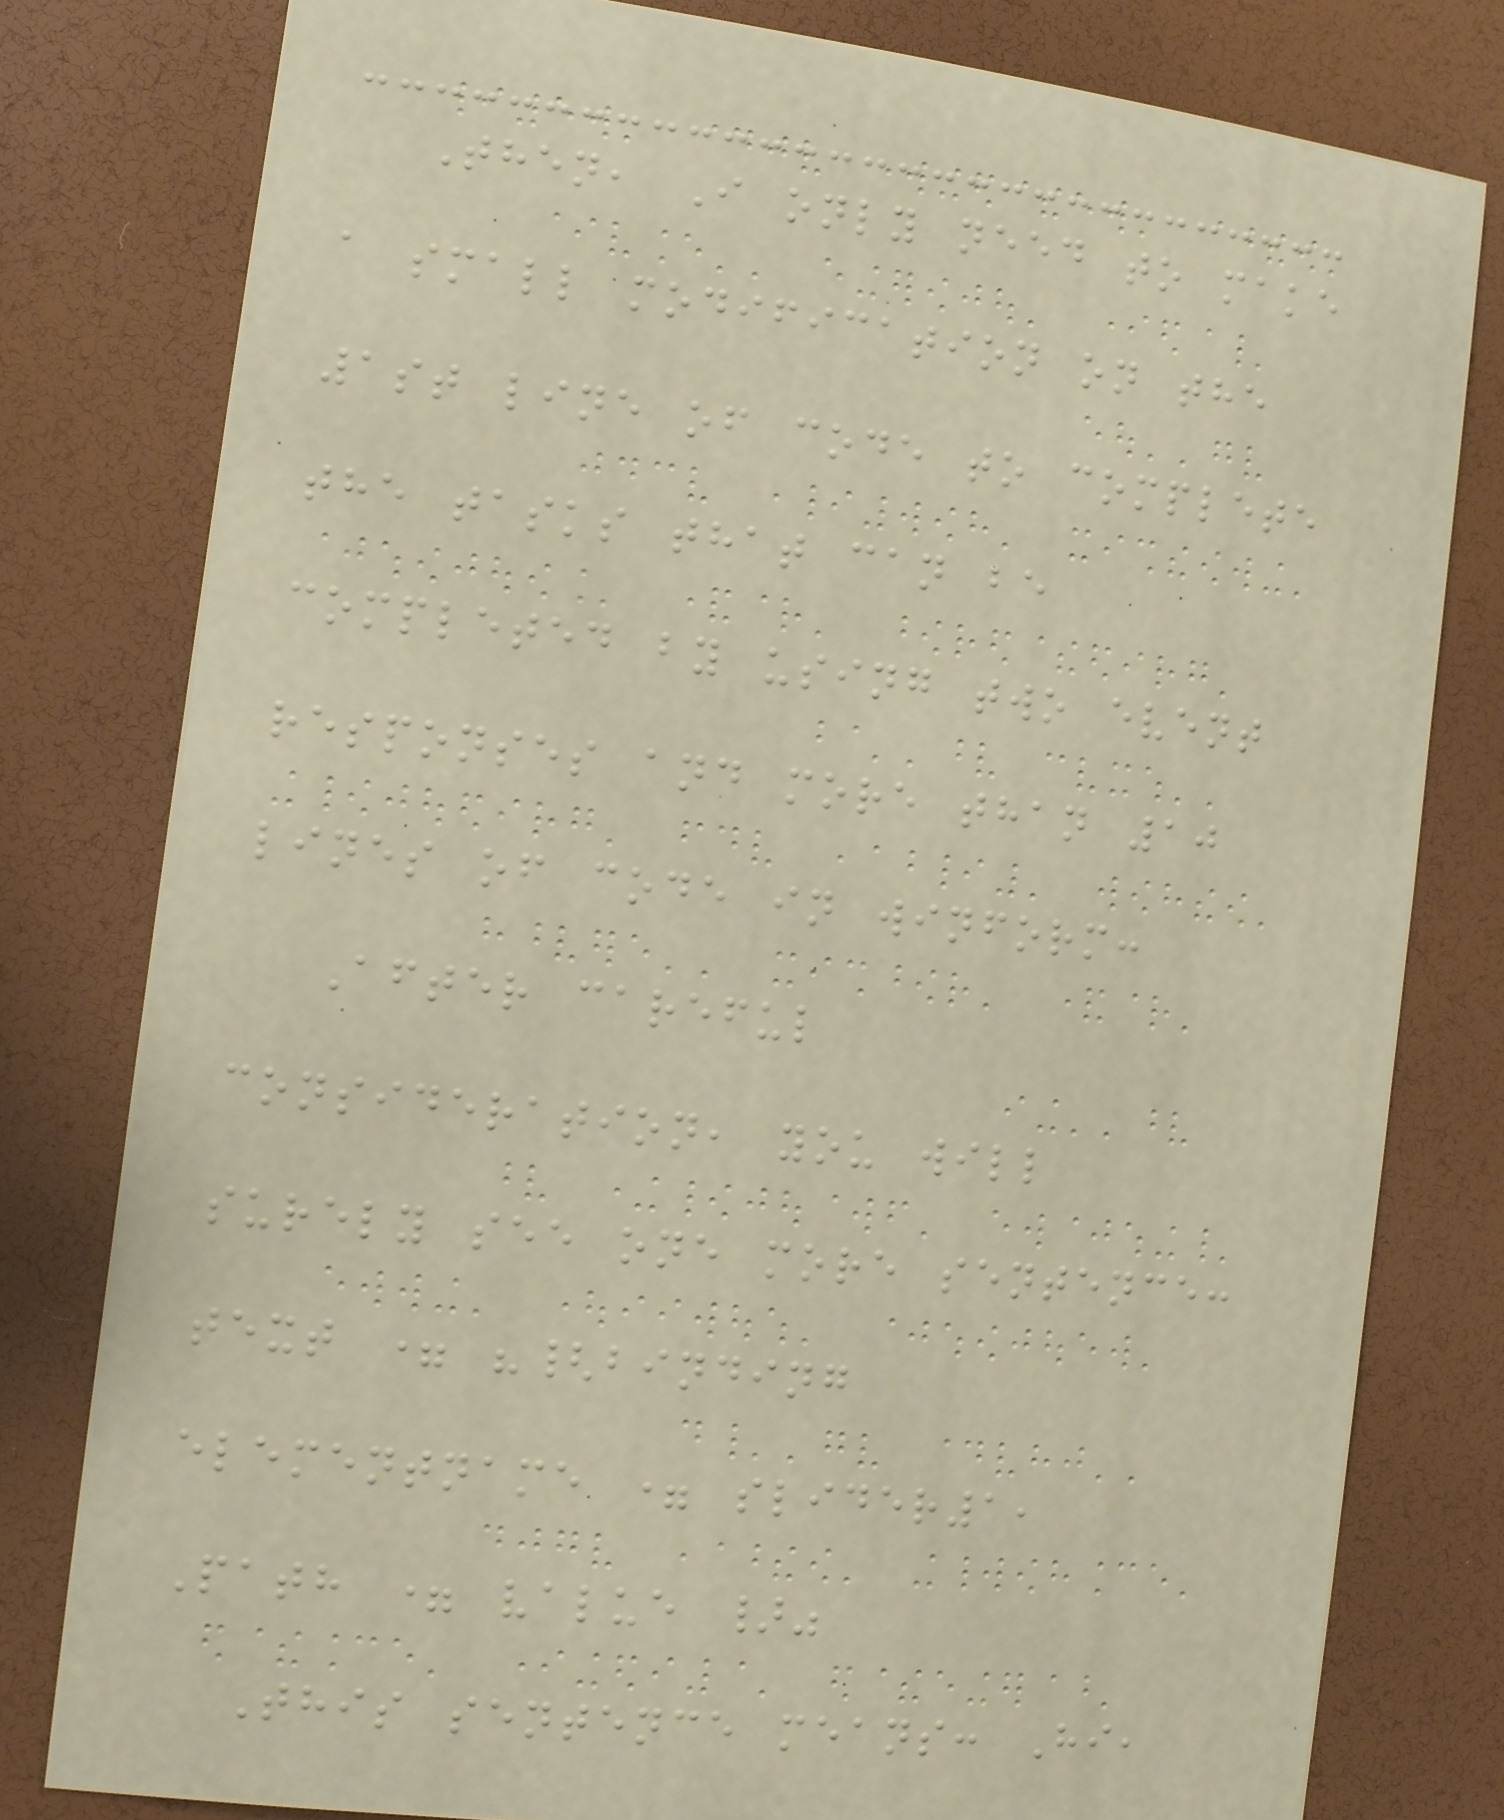Then, I only need to make
a small modification on the
1st line of code to complete
the tasks that can be
completed by using two event
responses and more than 10
lines of code in winform:
After careful
consideration, you will
surely see one more sentence:
text = "{binding
elementname = slider1,
Path = value }"
This sentence means: Hi,
